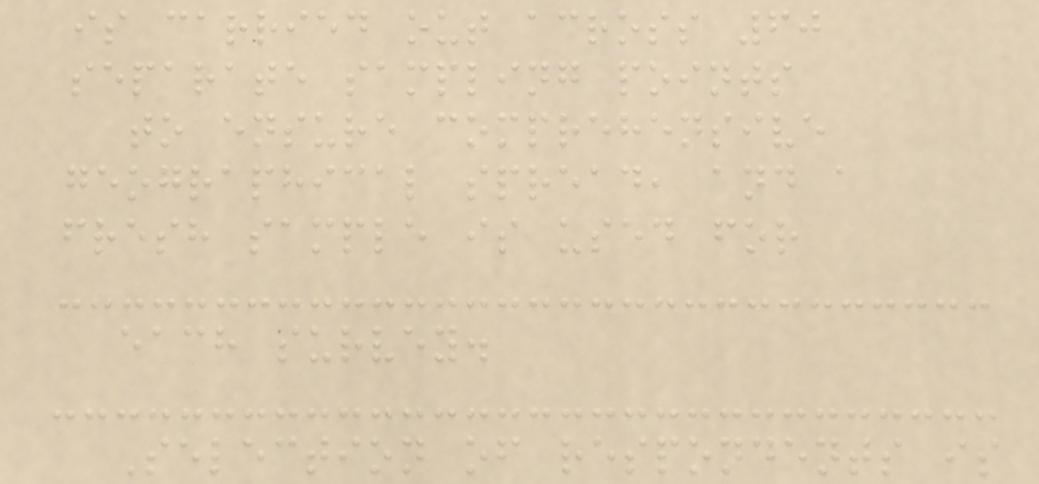is carried out across 60
separate sampling points
to ensure comprehensive
geographical spread, and a
fresh sample is used for
each survey.
Selection of respondents is
